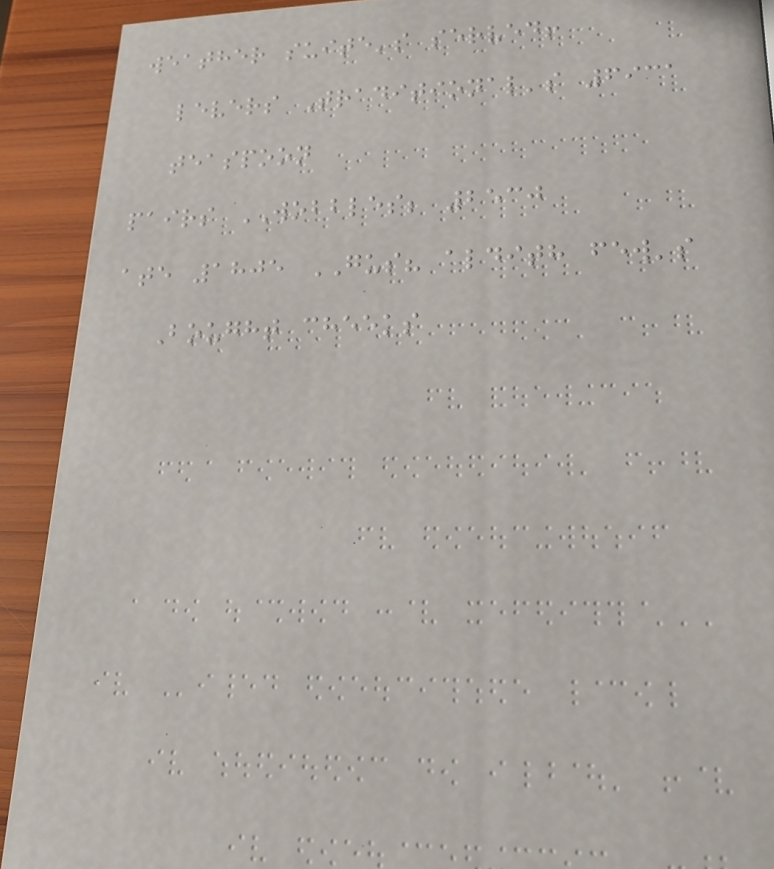weather suite's served!
levers Traditional's 6931
teaspoon
pairs WOBBLES; 2530
ate 1805 GUS? aldith few's
Bought cheeks
